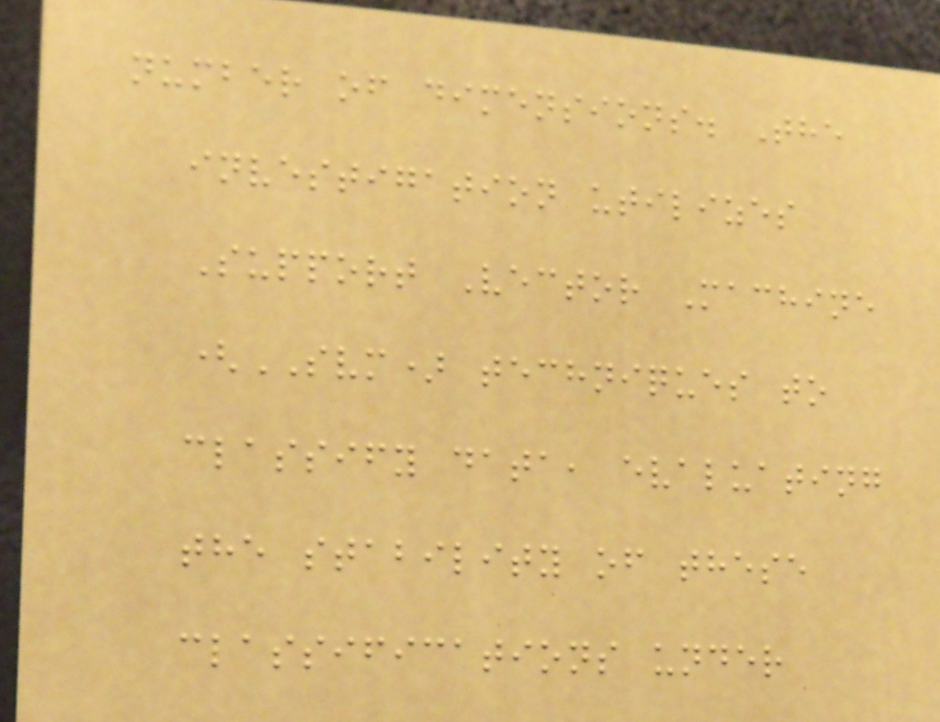number of dimensions. The
investigation utilizes
Support Vector Machine
(SVM) techniques to
classify data, evaluating
the stability of these
classifications under
